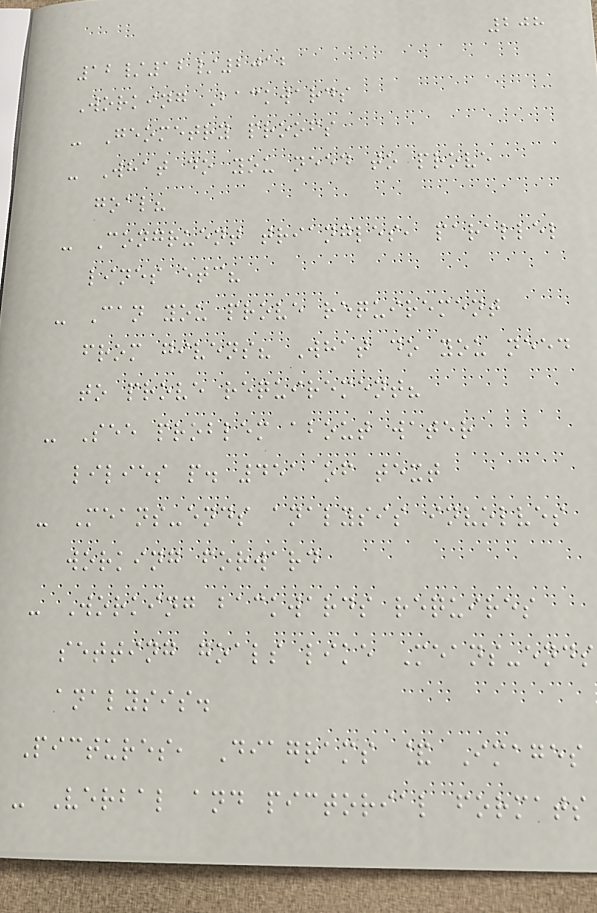208
12/12/2012
Working Backwards
- Geometry proofs
- What do you need to prove
goal?
- Congruent triangles, parallel
lines etc?
- Can you prove requirement
from givens? What do you need
to prove requirement?
- See problem about water
lilies p. 451 of text
- Means-ends analysis involves
working forward
- Working backwards requires
setting goals like Means-ends
analysis.
Pictures, Diagrams & Images
- Verbal and pictorial formats
